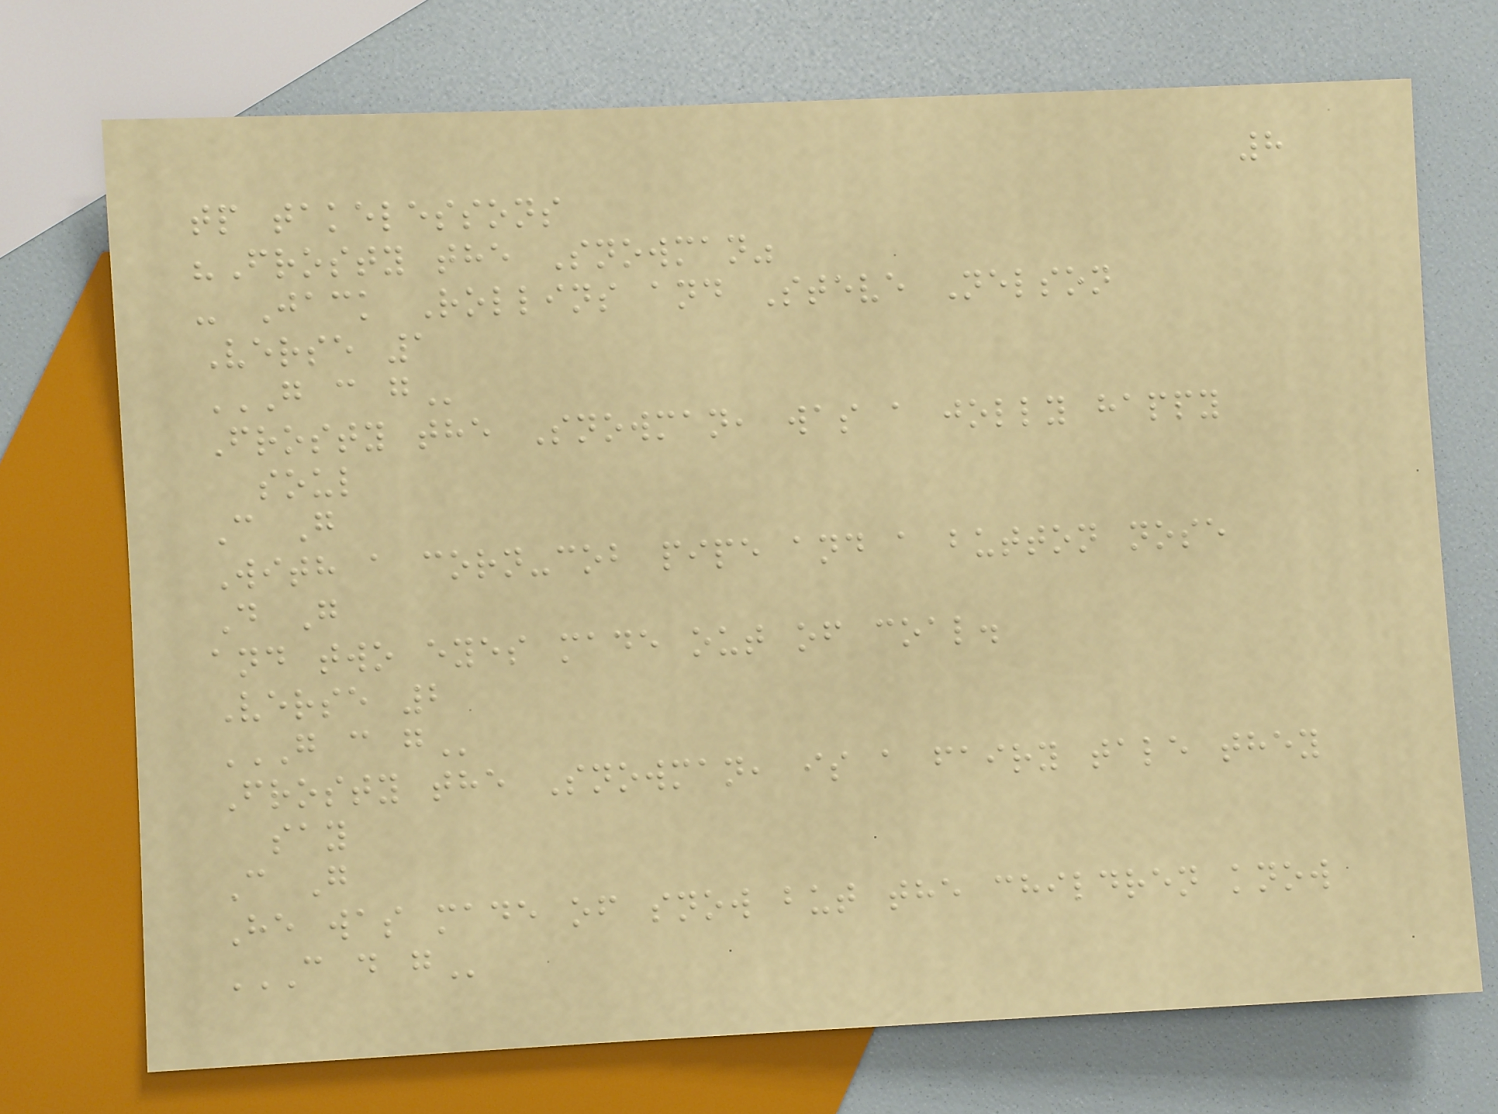8
tp takelessons
"Frosty the Snowman"
- Jack Rollins and Steve Nelson
Verse 1
G C G
Frosty the Snowman, was a jolly happy
soul
C G
With a corn-cob pipe and a button nose
D G
and two eyes made out of coal.
Verse 2
G C G
Frosty the Snowman, is a fairy tale they
say
C G
He was made of snow but the children know
C D G
